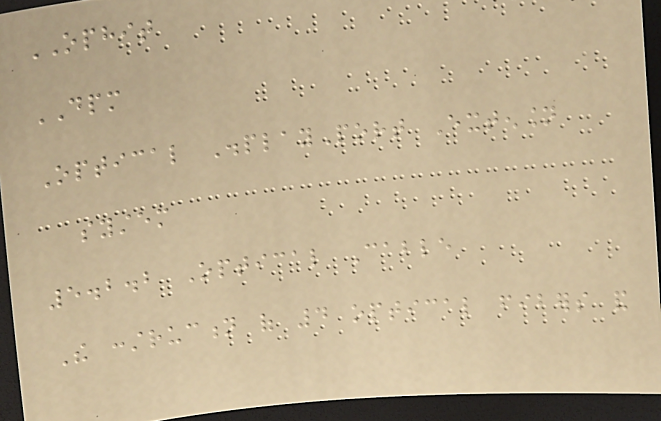OPHIT
DPM
Optical DisplayPort Extension
system
5.2.2 Optical Cable
The construction of 4 optical fibers and
